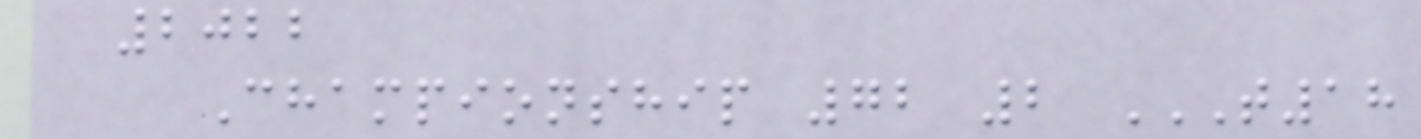2022
Championship 72 2 T18
